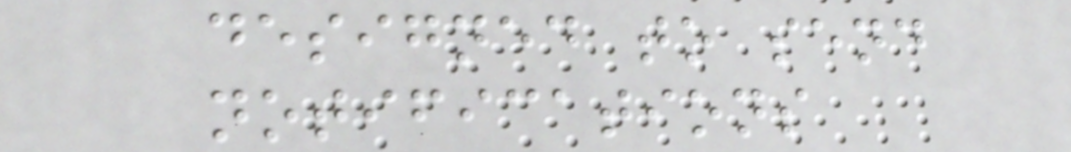designed to send
notifications
